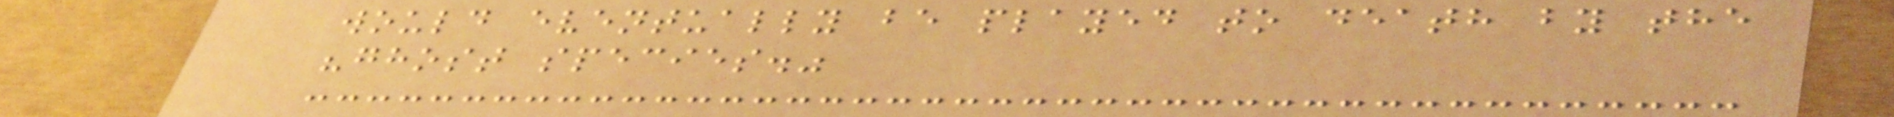would eventually be played to death by the
"ghost species."
